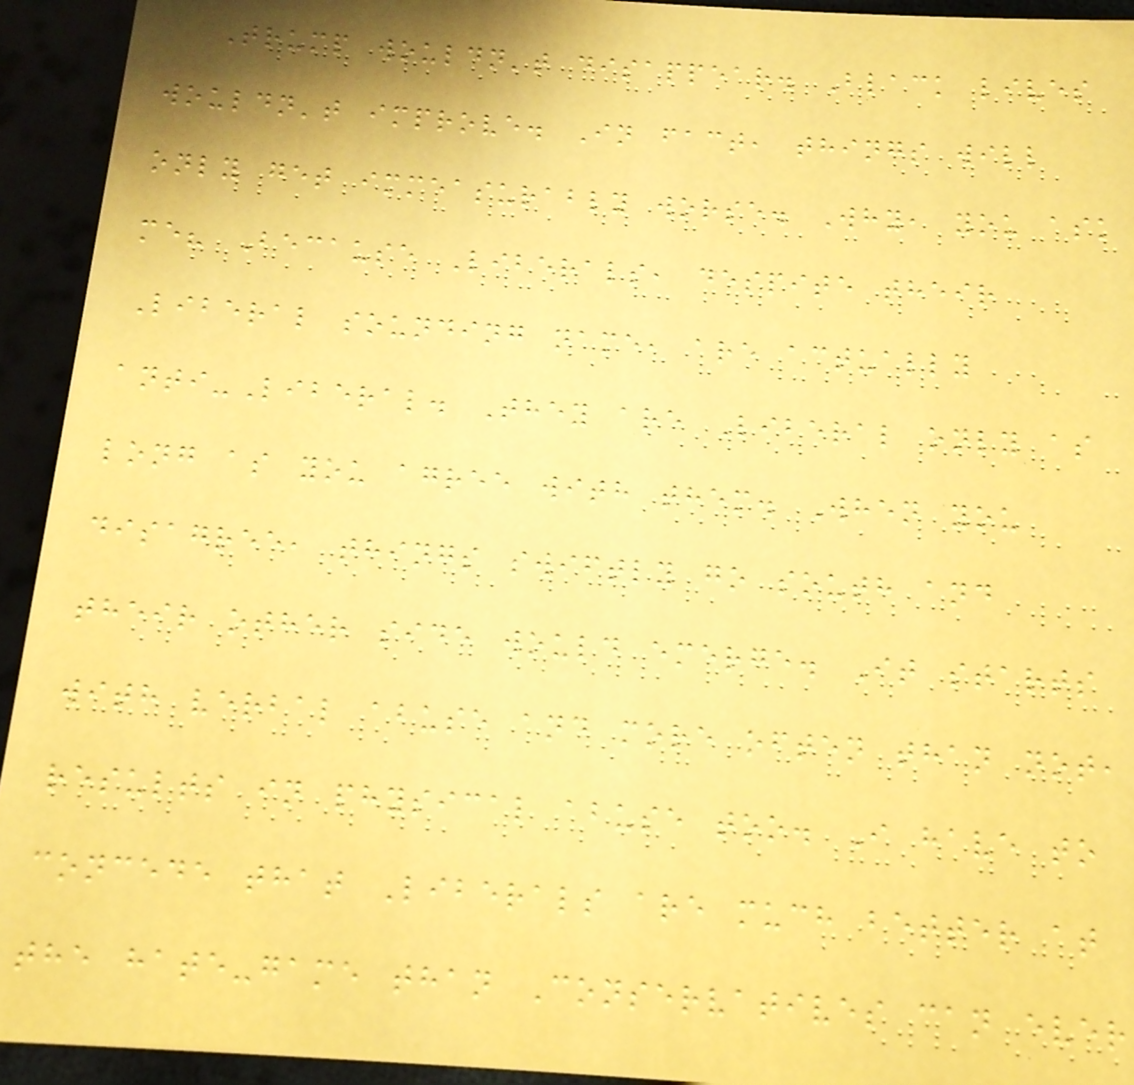Trump wouldn't disappear. Black lives
wouldn't improve. In fact, things will
only get immeasurably worse. Why, you ask
me? Because Liberals, despite their
Liberal sounding name, are actually
anti-Liberal. They are Liberal only as
long as you agree with them. When you
disagree, things swiftly go south and
their other side would emerge. It starts
with verbal abuse and more often than not,
results in physical abuse too. I have to
concede that Liberals are much better at
the hate-game than Conservatives can ever
